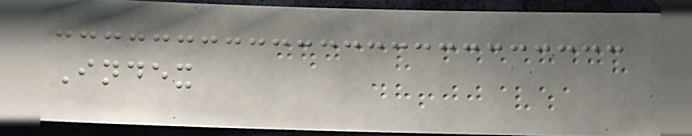Index
